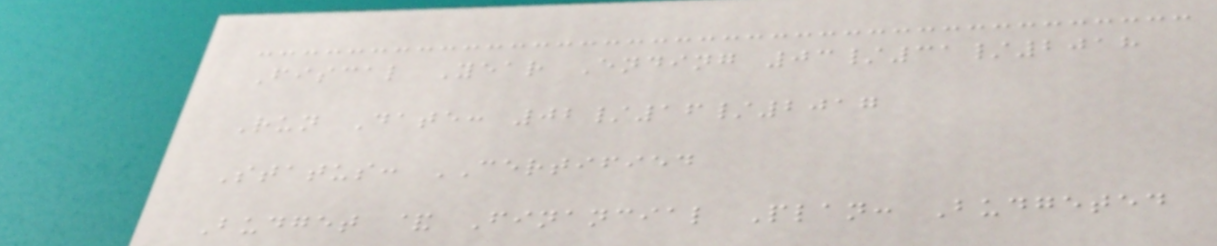Fiscal Year Ending 03/31/2018
Run Date: 02/16/2017
Status: CERTIFIED
Budget & Financial Plan: Budgeted
